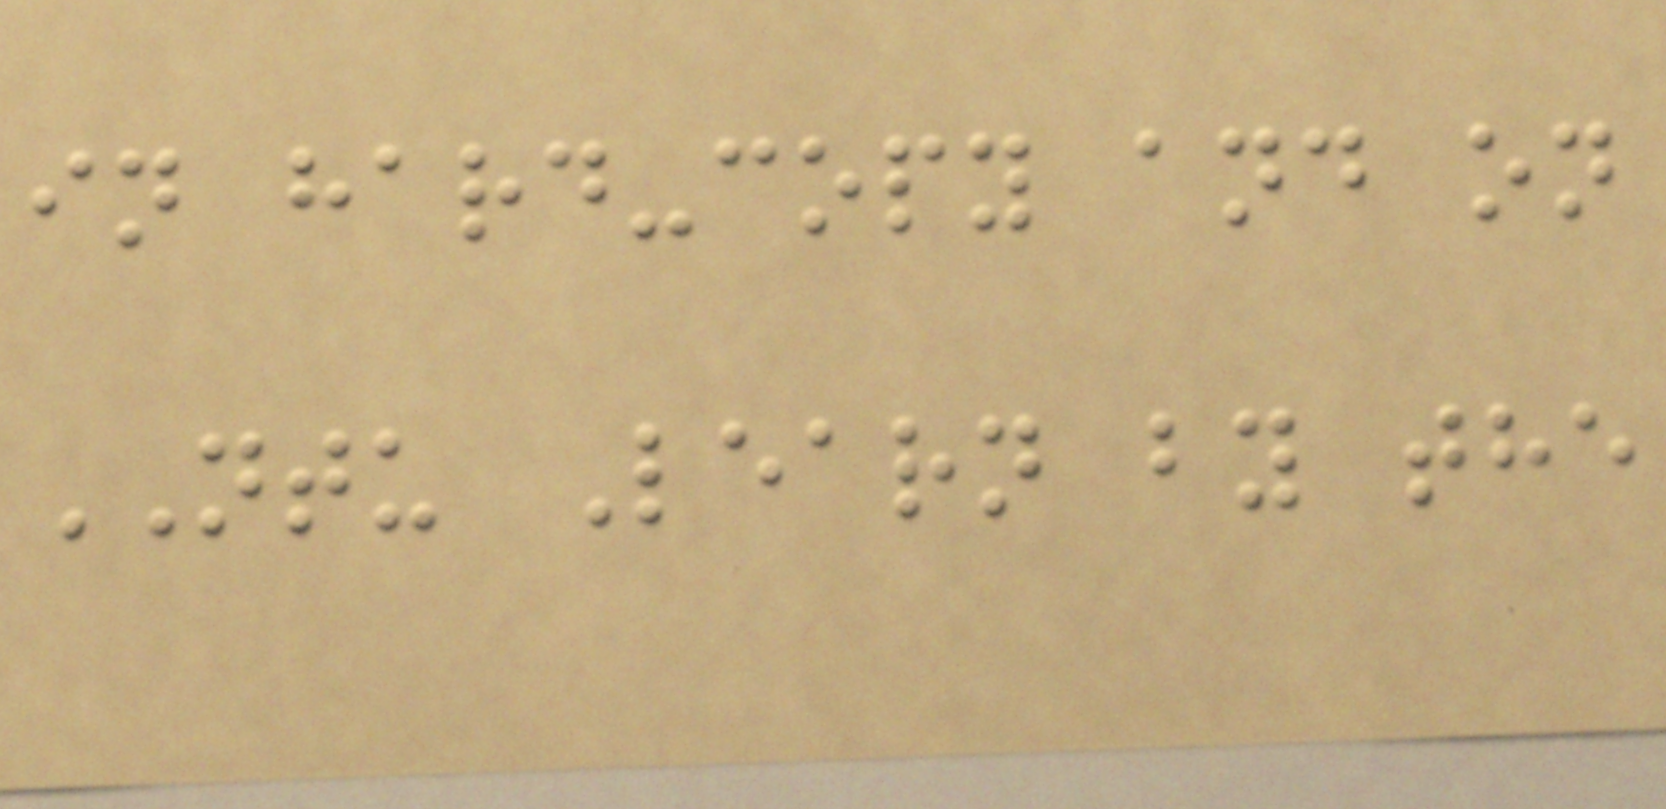in hard-copy and on
NTU Learn by the
